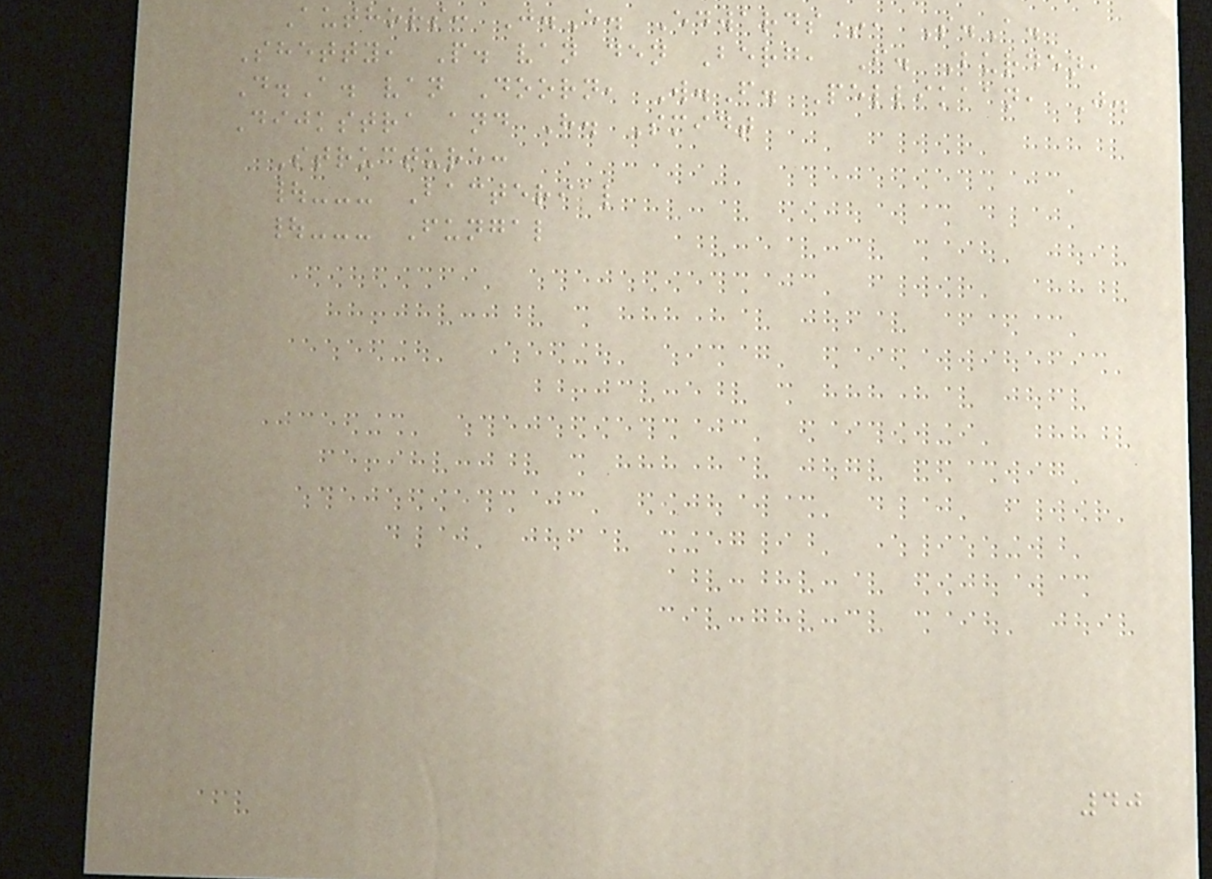Authors: J.E. Edwards*, S.A.
Shetty, P. van den Berg, F. Burden,
D.A. van Doorn, W.F. Pellikaan, J.
Dijkstra and H. Smidt
Structure:
|--- Bacterial
|--- Fungal
40
